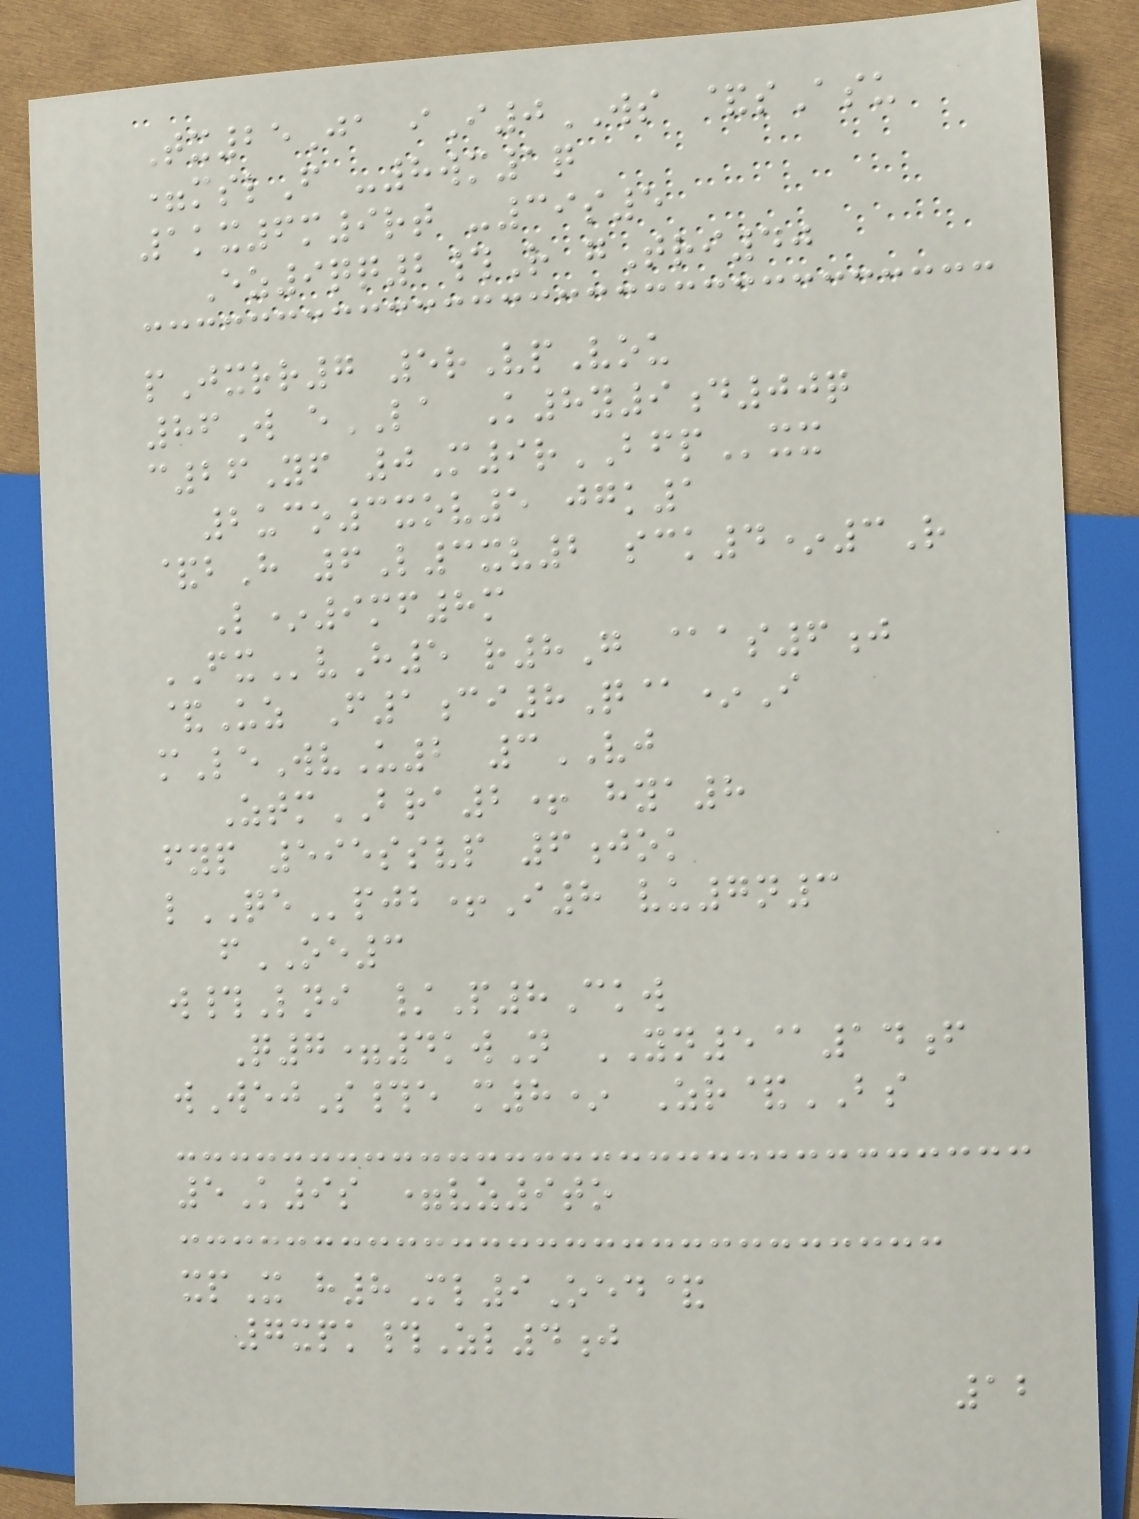Tx25Ja iI0WS &sAsu
=mslF -8wm1q
1kx6m9rt -39s5
Ez9qq2#R gTri40
pJxrr7 5rVpVou
86W eLA K8y9d00q
c26Yf 0M9rBFPxx
2uco3xov5 jgk1
&bH 6L3xv2 sck4*3R
L*9mf8m
FXvH5 r8G @as6j
&Uz F1ci8Q@*I
mLeWvU2 3VJ
ZtmBRA2+ hya8
fyp 595ssvp 6jok
lQEpjb+I8 vu7n3
fOE3
w#Lni /P8Ckw
Q7=4kwN YN5@14f
wWejS#e m8* Zr&BS
5K9s =vz9to
xpX h8Ml9Oed&
7xpk#Zl4j
12
